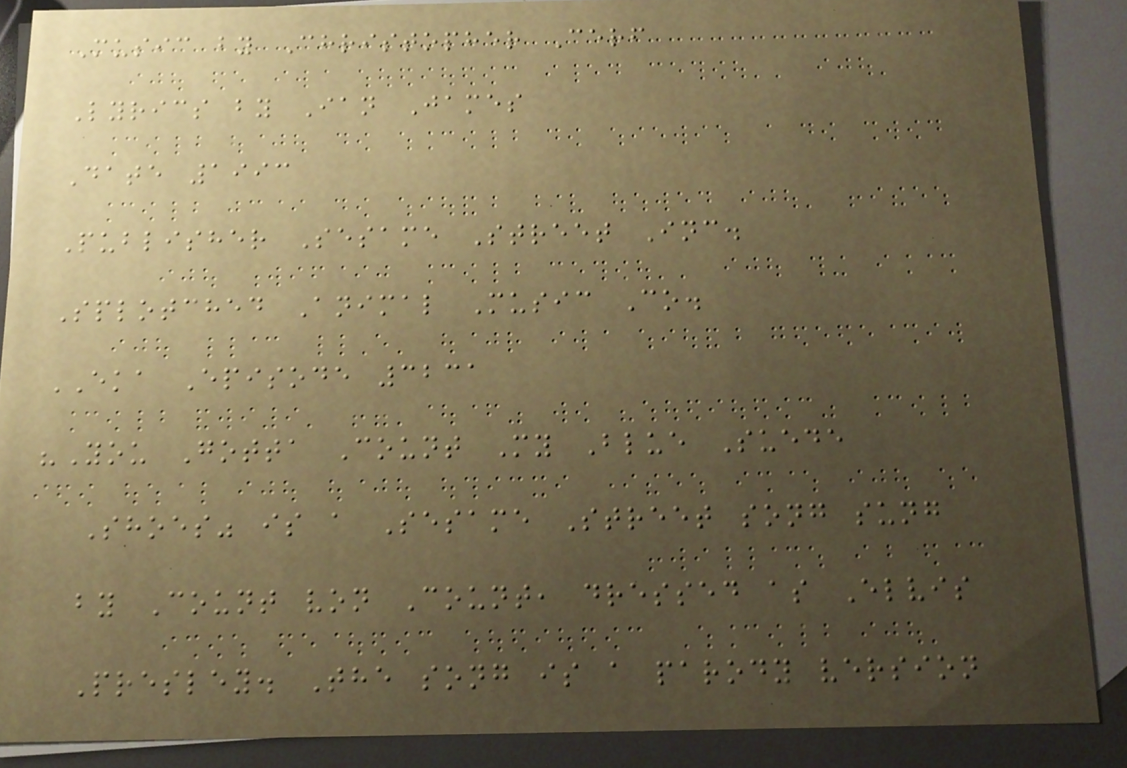Music by Christopher Cerf
Lyrics by Ian James
Date 1993
Publisher Sesame Street Inc.
Splotched Animal Music Co.
EKA Episode 3231
"You Gotta Count My Blue Suede
Shoes" is a Sesame Street song sung
by Count von Count, dressed as Elvis
Presley. The song is a parody version
